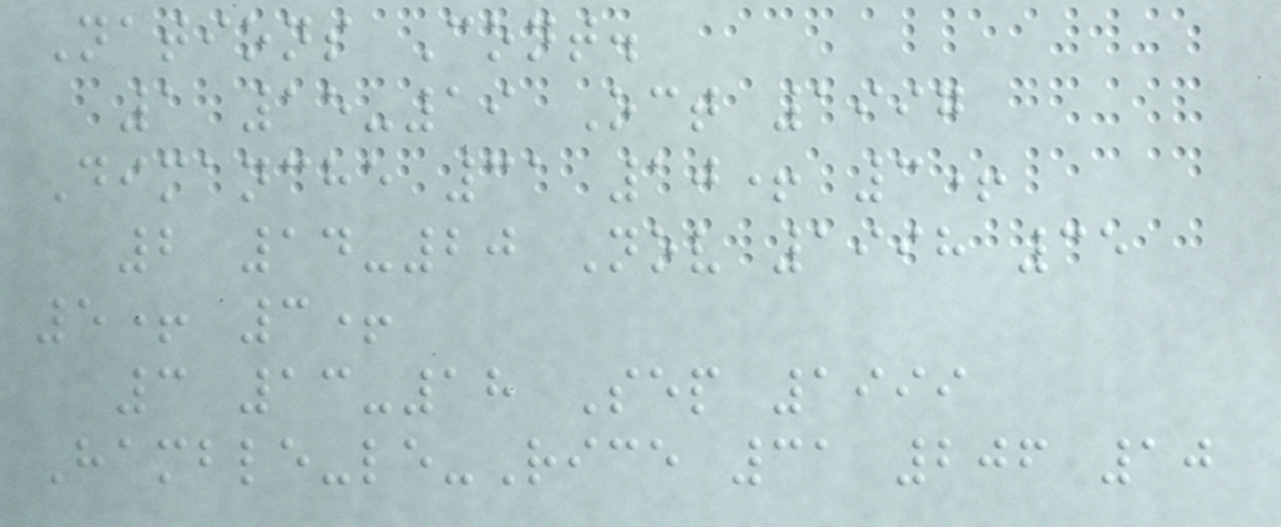Nations Cont.
1 15-19 Oct 1997
Dimanche 31 10+ 3+
2 14-20 Nov 1998 35
5+ 3+
3 13-18 Sep 1999
Hamble-le-Rice 31 206 10
